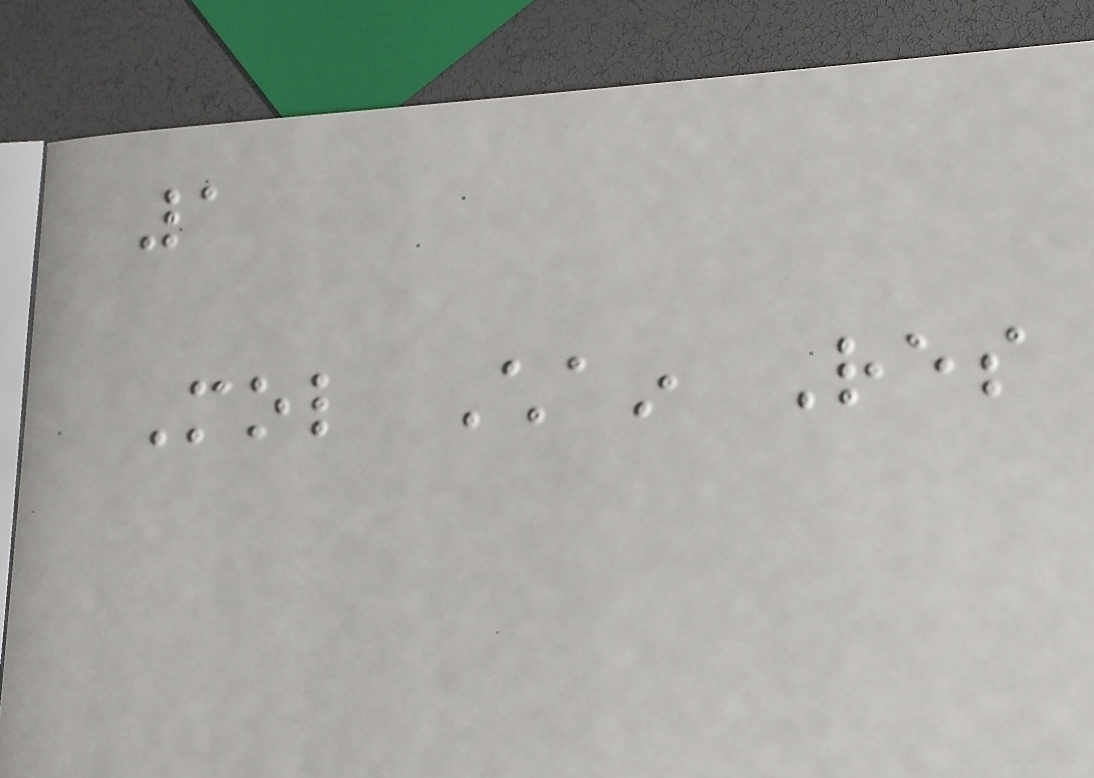1
Mol Chain Res
